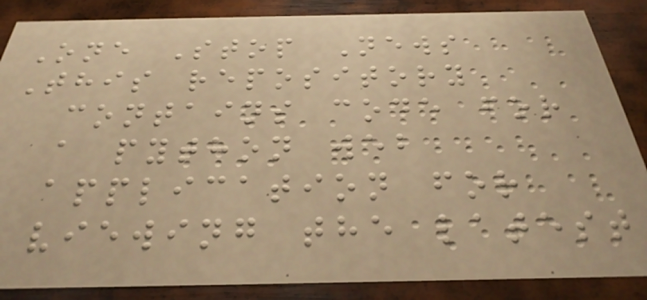One Stop News
This repository
contains code for
a python web
application for
viewing the latest
